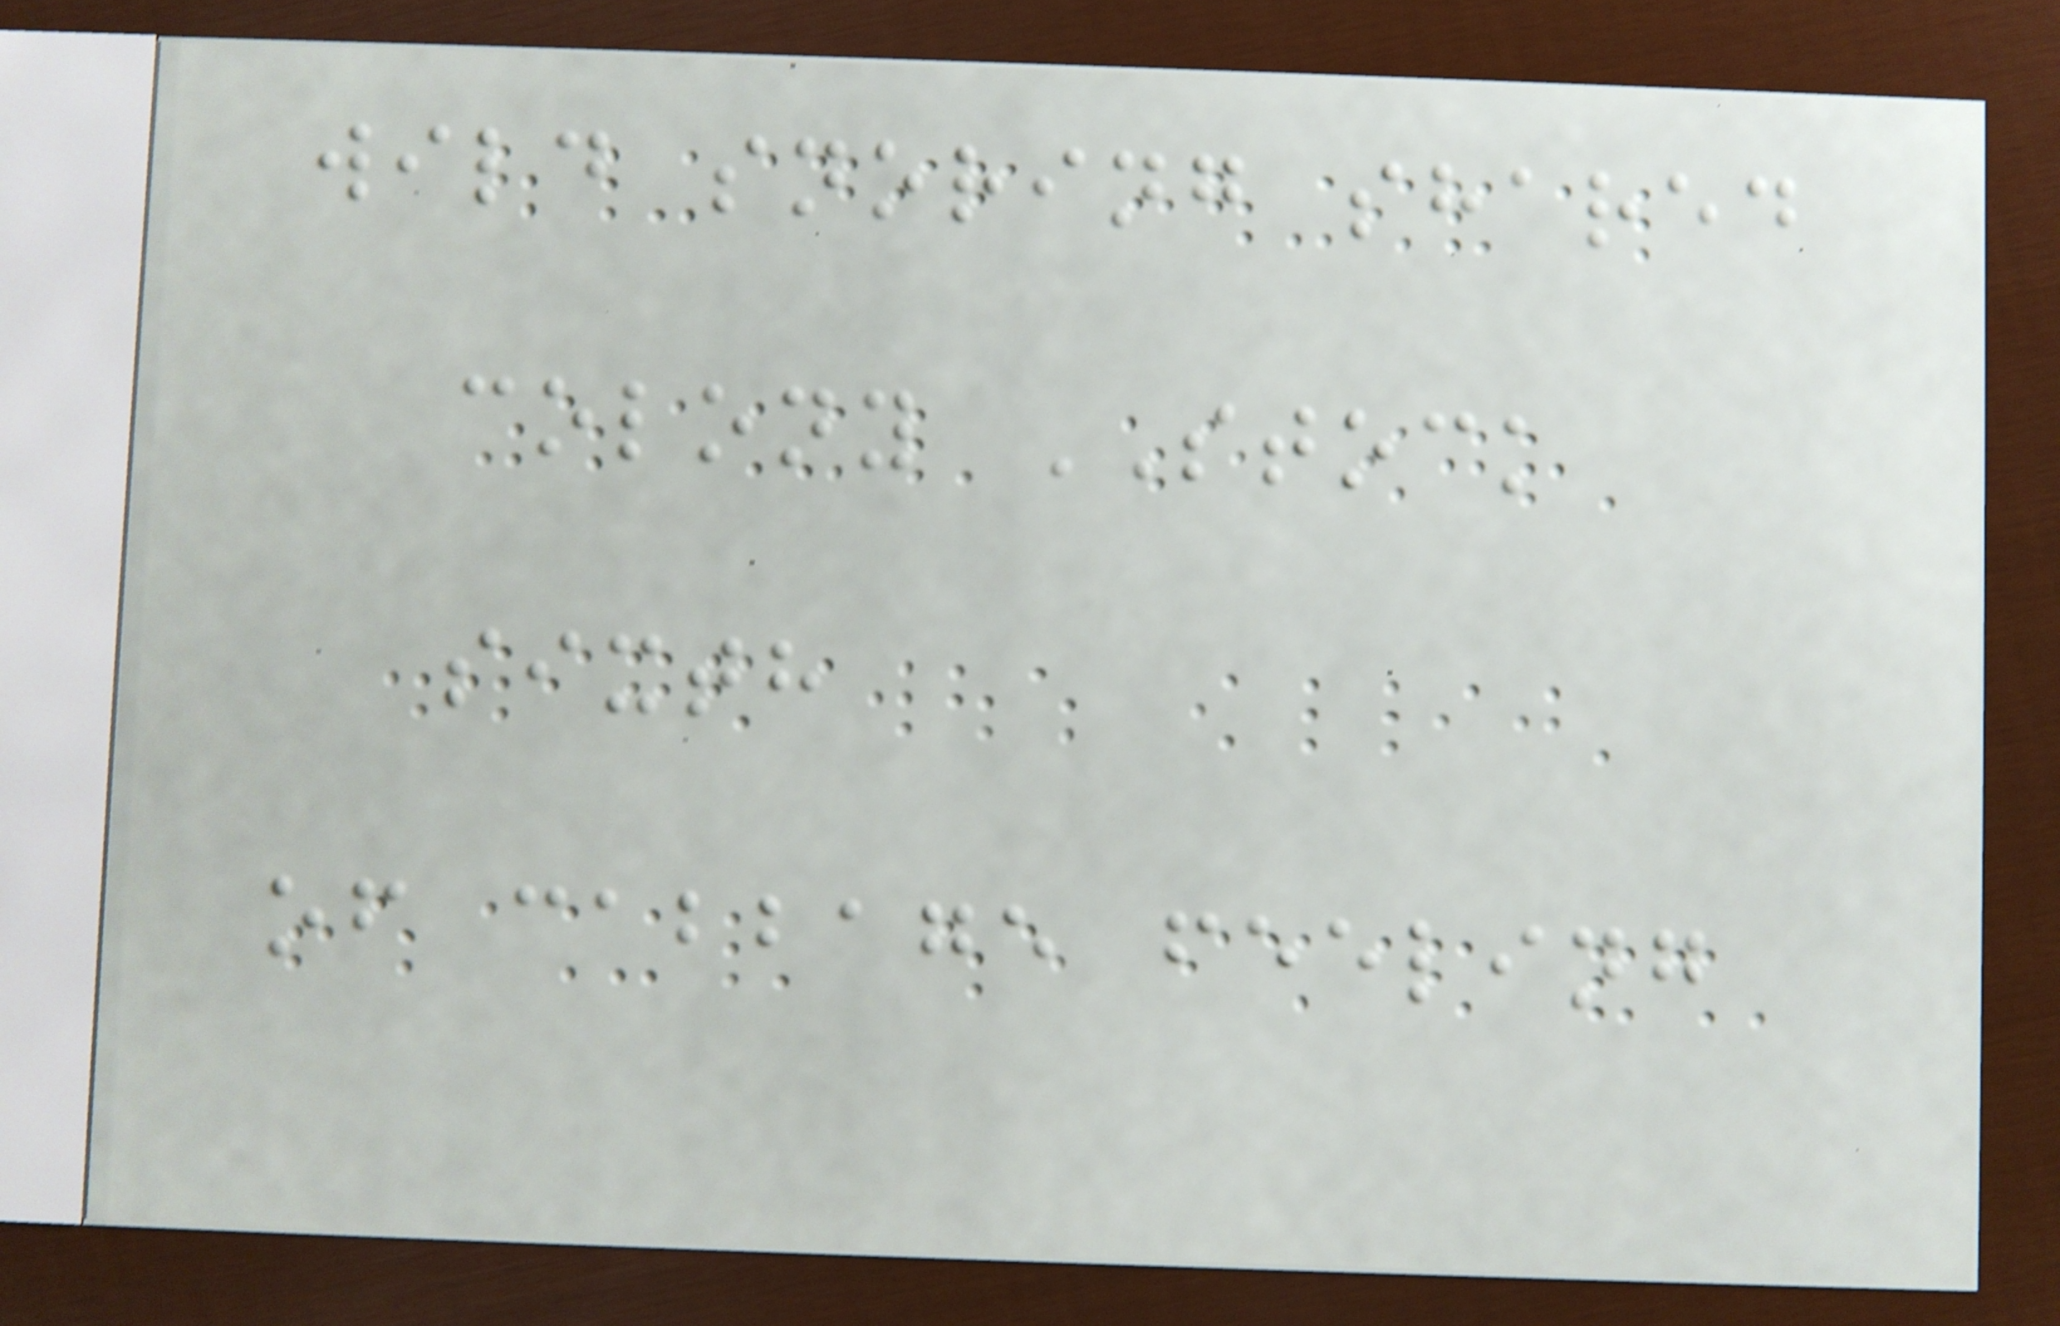wild snoring shared
colony STOCK
sixth
of cabbage feeling
